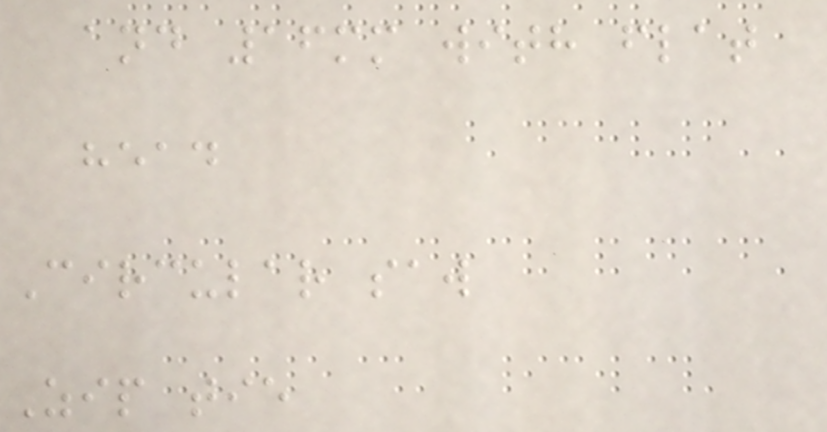and 16mm with flat
head
Circular saw
Zip tie
